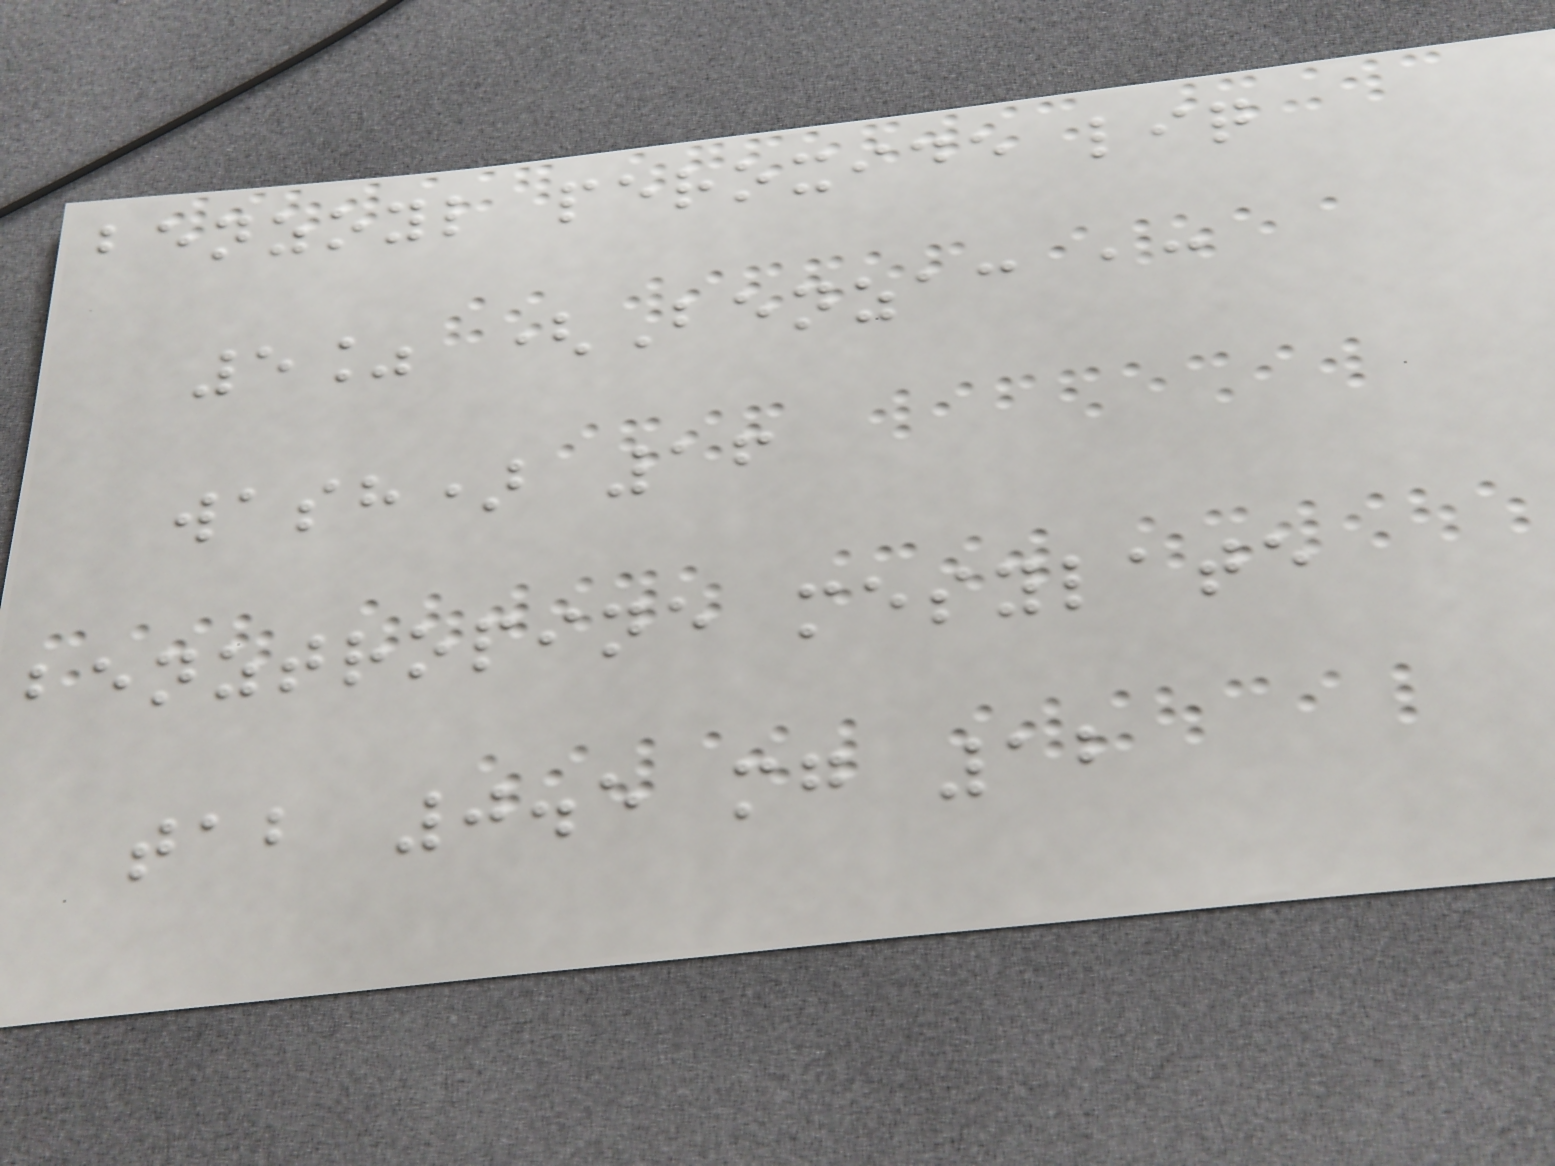benzoyl peroxide liq
5% (Benzac ac
wash) 16
benztropine mesylate
tab 0.5 mg 12
